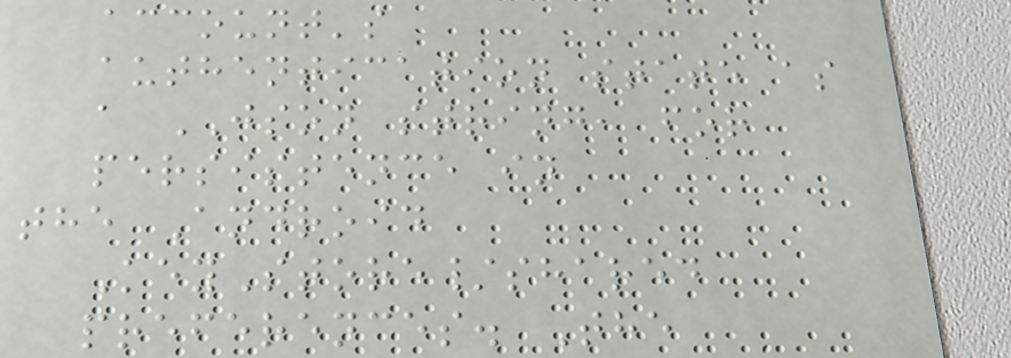account's
authentication state as
a JSON string, for
persistence in
the Android
KeyStore/shared
preferences. The
